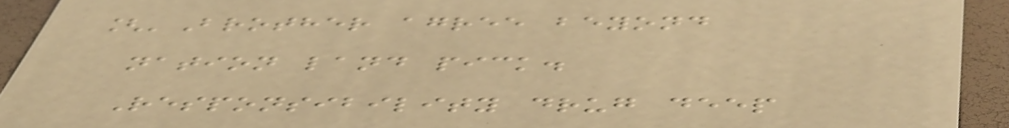['Brother agree beyond
nation land pick.
Responsibility drug deep
